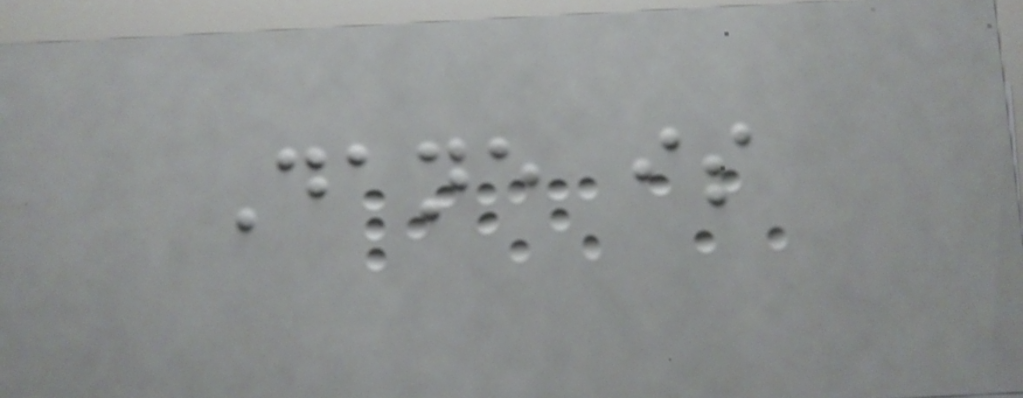Dane is
